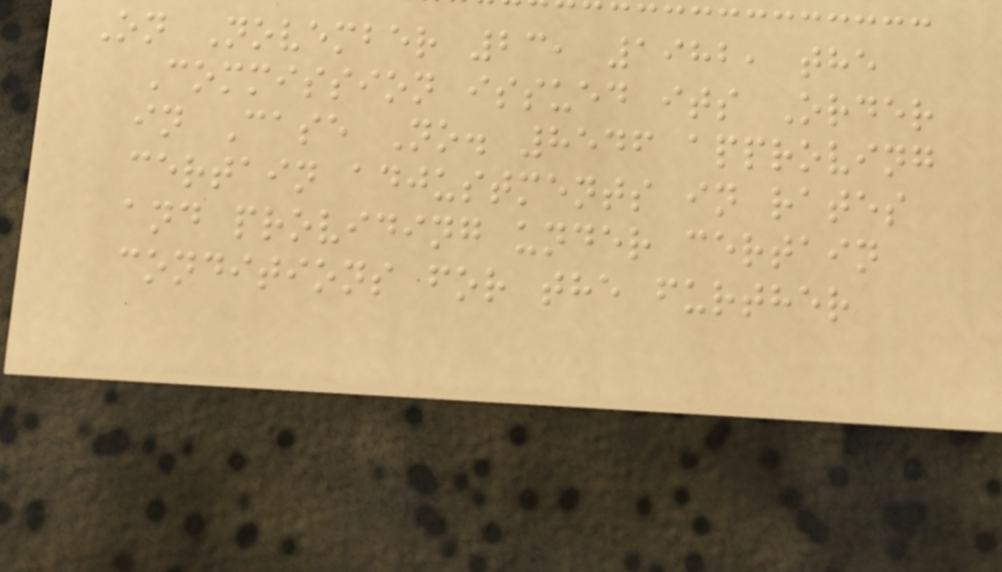On November 23, 1982, the
Commission issued its Order
in Case No. 8546 approving
certain adjustments in rates
and providing under certain
conditions for the further
